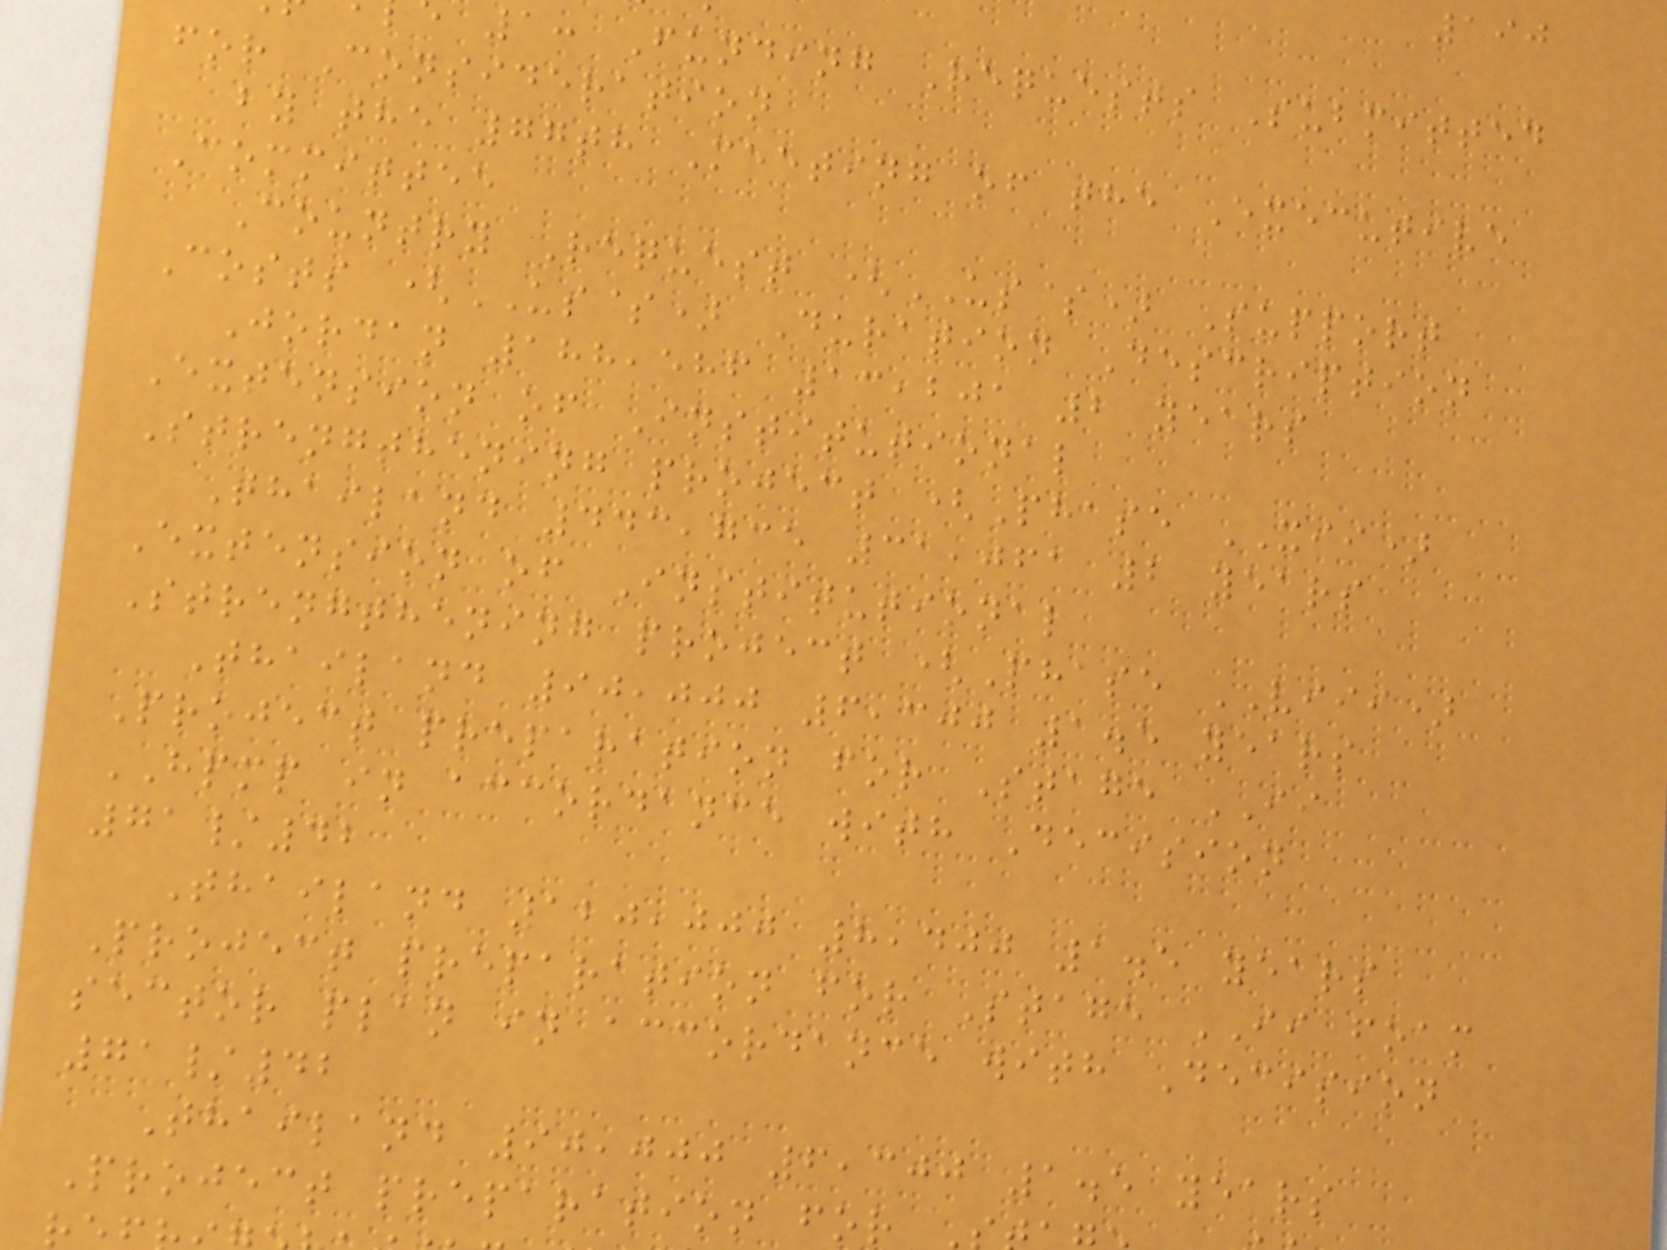190
1: Funding Requests Submitted
for Consideration
by the 77th Meeting of the Executive
Committee
Country Request (US$) Support
Costs (US$) Duration Description
Jordan 188,586 13,201 2 years
Extension of Institutional
Strengthening project (Phase XII)
Thailand 443,735 31,061 2 years
Extension of Institutional
Strengthening project (Phase VIII)
Thailand 90,000 6,300 1.5 years
Project preparation for Stage II
HPMP in accordance with Decision
71/42
Thailand 120,000 8,400 1.5 years
Project preparation for Stage II foam
sector plan in accordance with Decision
71/42
Thailand 90,000 6,300 1.5 years
Project preparation for
